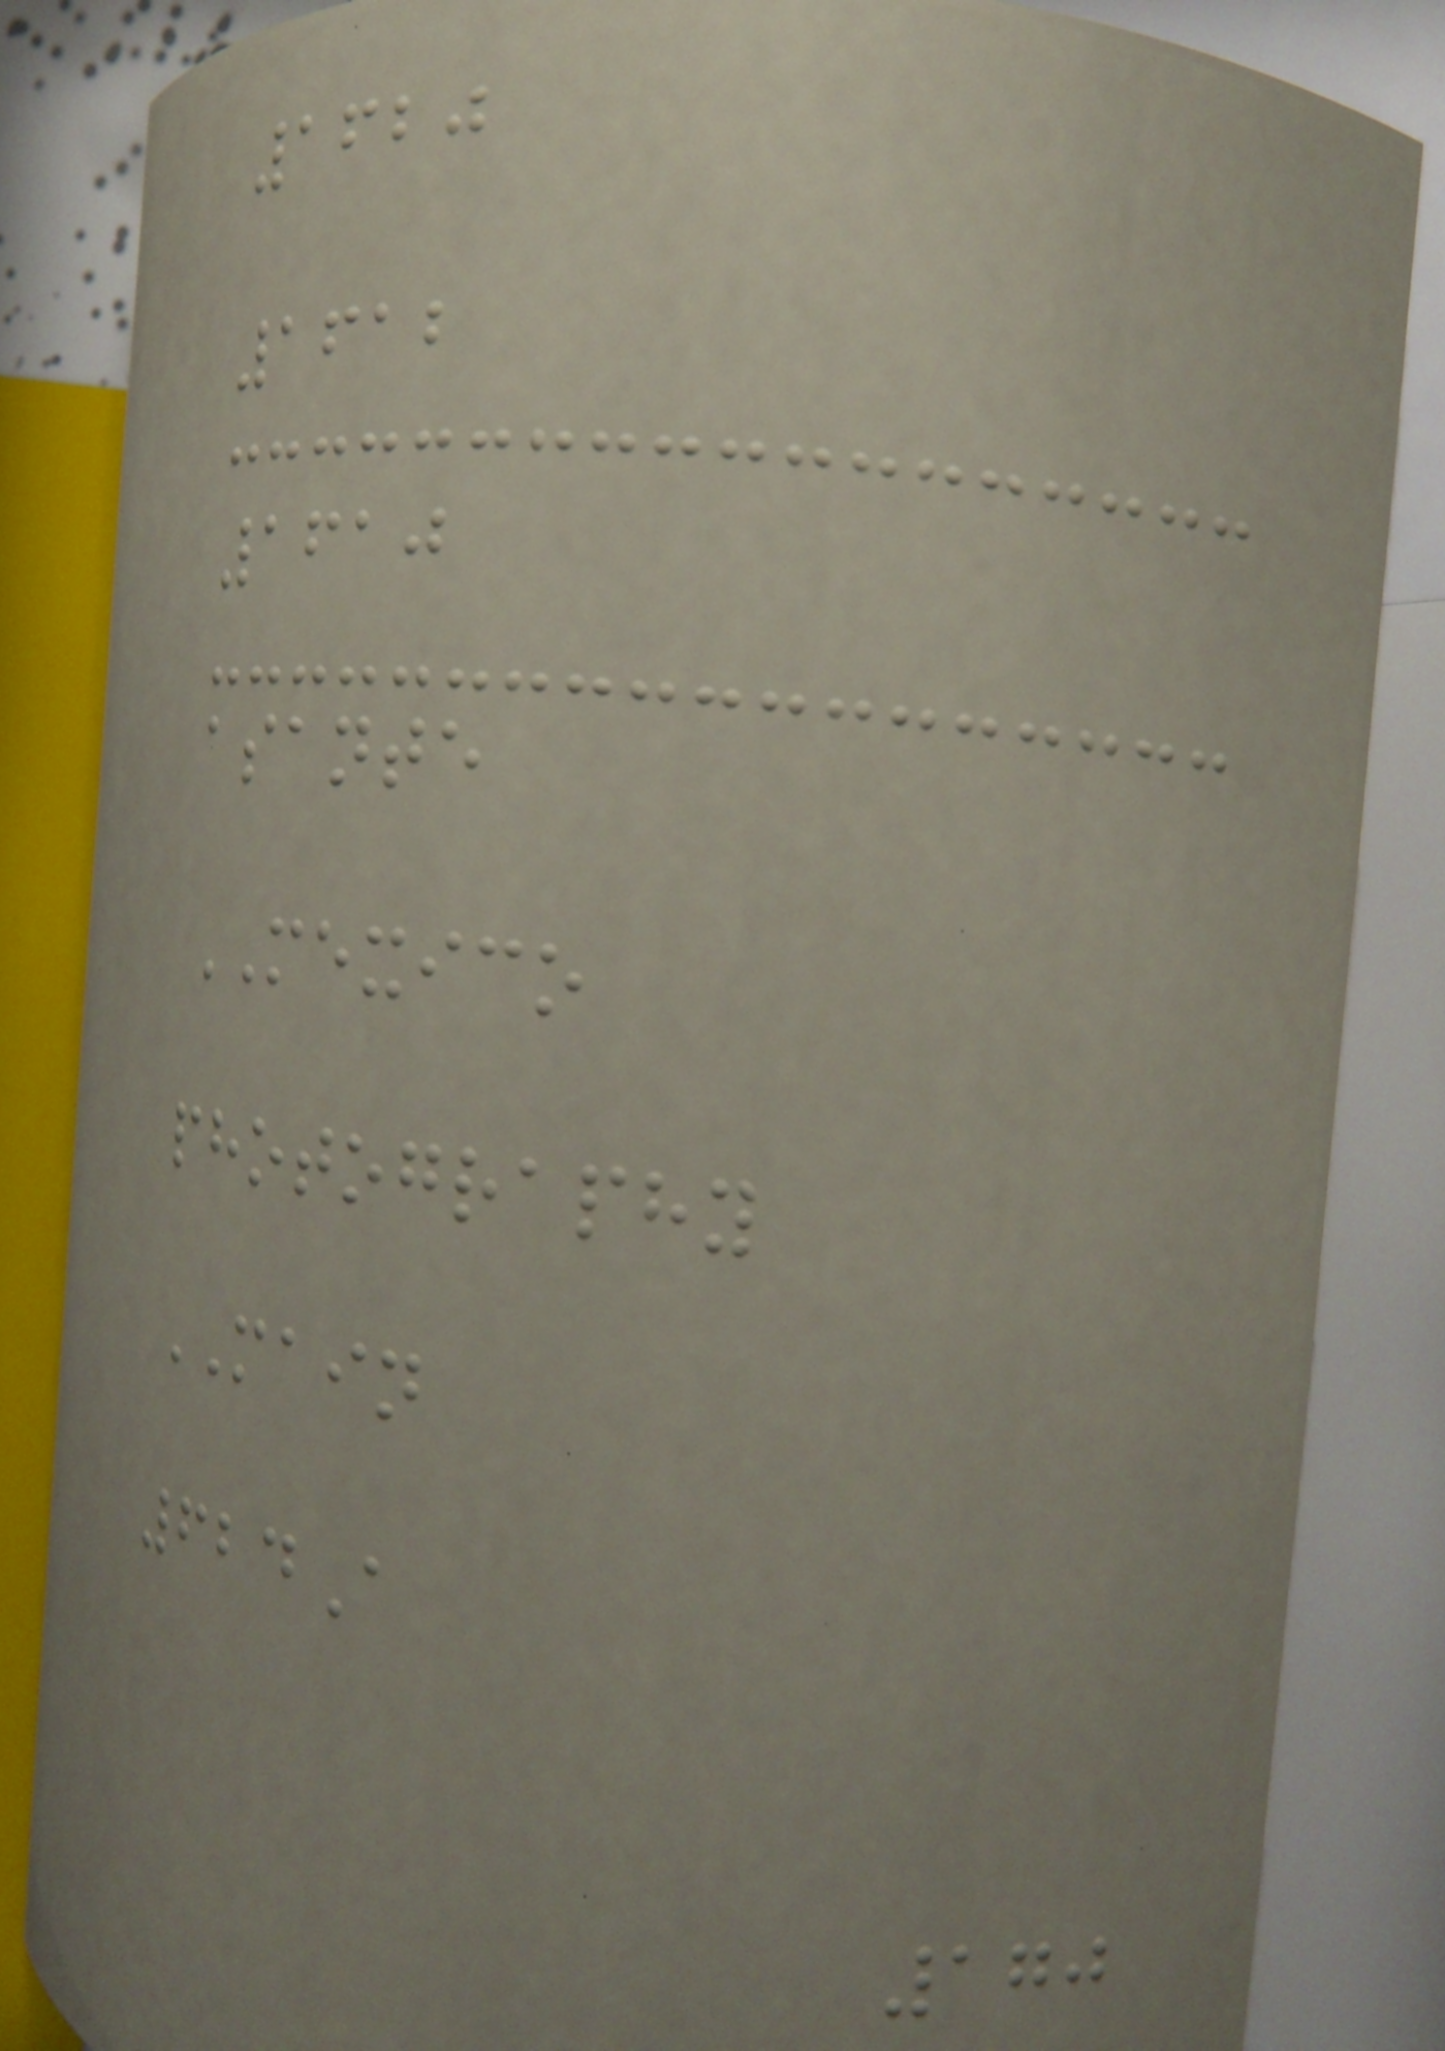1620
1612
1610
asante
MEXICO
photography
MAIN
624A
170
